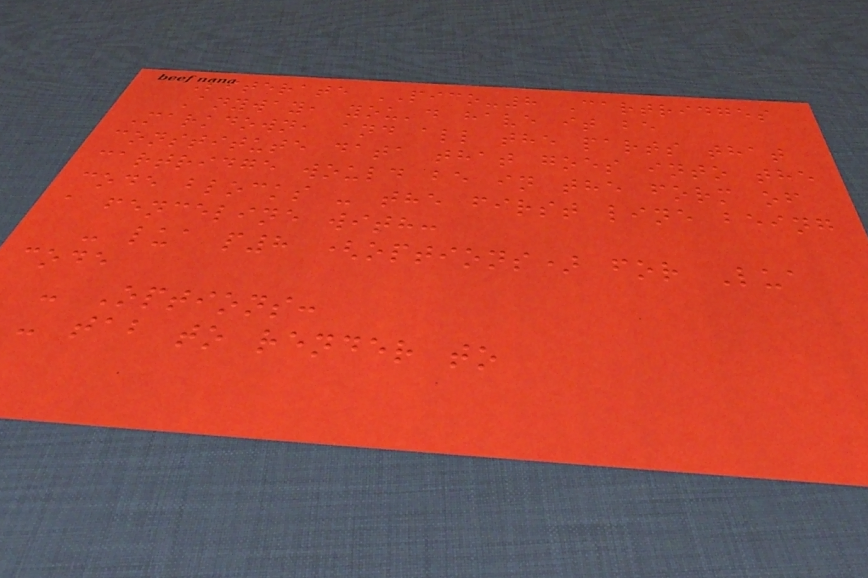Literate PICO-8 Cartridges
Anyway, you'd have it be
Markdown, and all the parts that
constitute data that goes into the
cartridge would be in the form of
code blocks - the first line being
a fenceline with:
- lua p8 (options) for Lua
code
- Options:
- tab to render to
